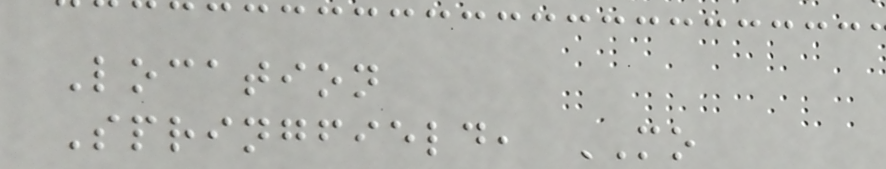Location
Springfield, MO
